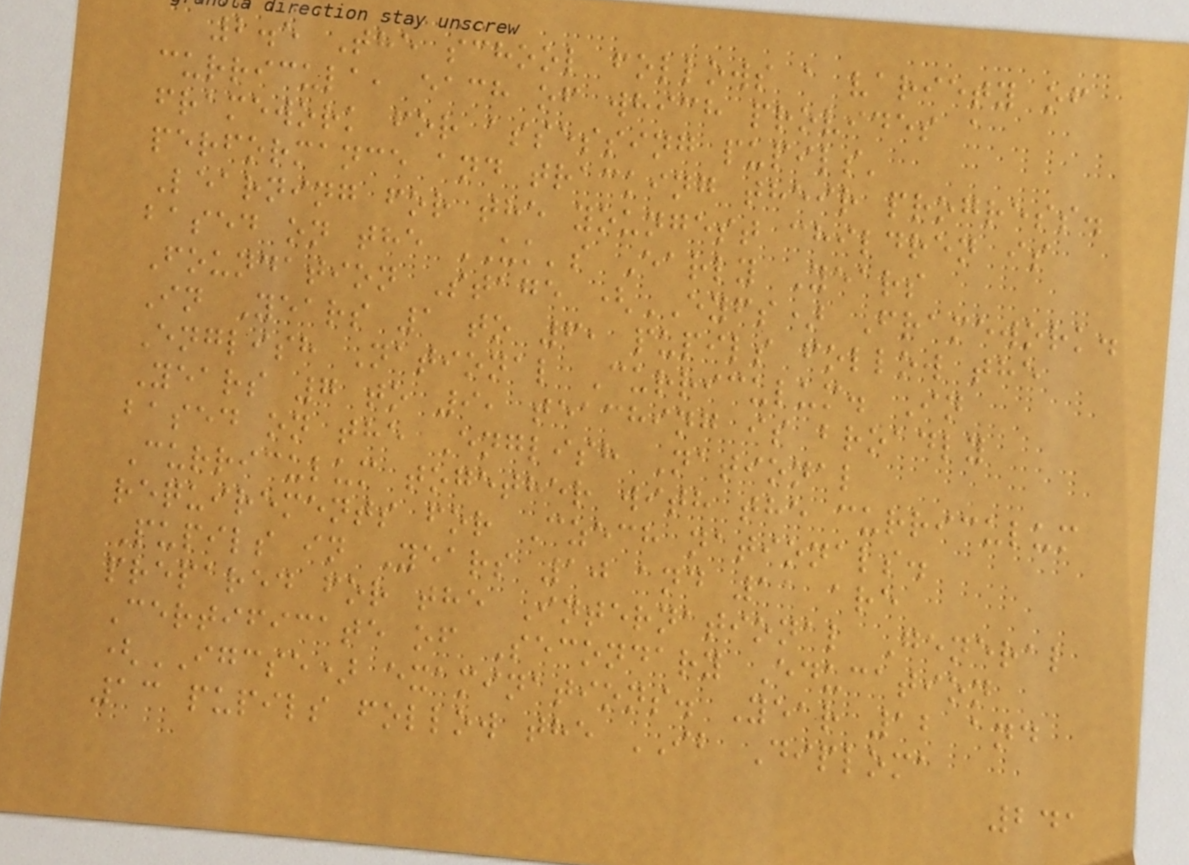2.5 The school follows a variety of
curricula, each of which provides a
framework for assessing pupils'
performance and tracking their progress.
Learning for the youngest children is
based on the UK's Early Years
Foundation Stage (EYFS) Framework.
In Years 1 to 6, pupils follow the
English National Curriculum. In
Years 7 to 9, teaching is broadly
based on the English National
Curriculum together with the curriculum
requirements for Czech nationals.
Pupils in Years 10 and 11 are
prepared for the International General
Certificate of Secondary Education
(IGCSE) examinations. Year 12 and
13 pupils follow the IB Diploma
241
